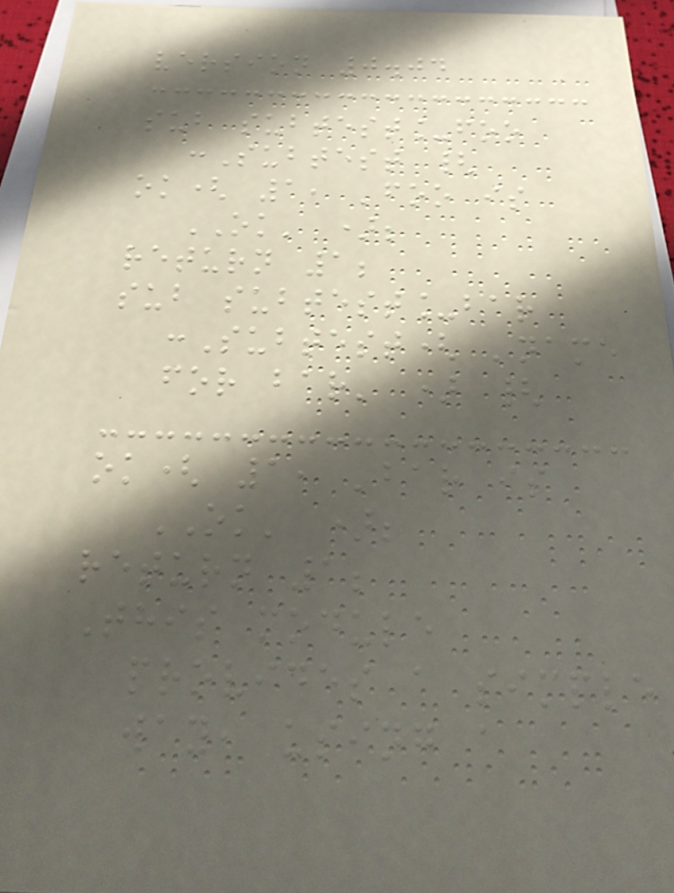version 0.04
sub subtest_foo
:Subtest {
ok( 1, 'foo is
OK' );
return 1;
sub subtest_bar
:Subtest( 'name
for bar' ) {
ok( 1, 'bar is
OK' );
return 1;
This module
provides a simple
way, using a
